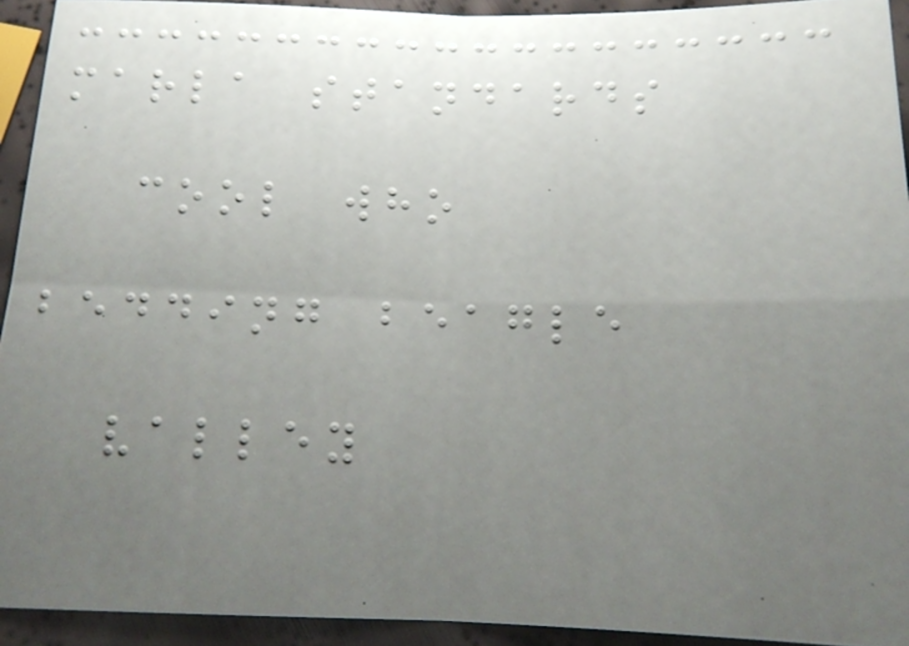marla standards
cool who
bedding beagle
valley
